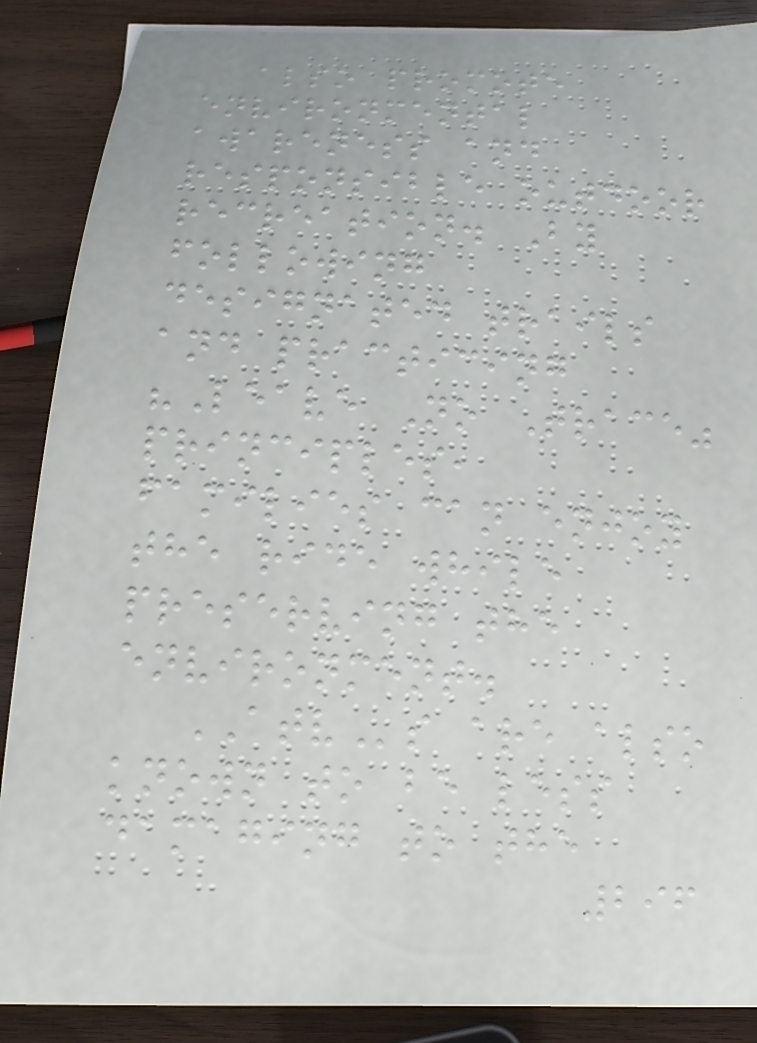also promote
environmental
awareness and
responsible outdoor
recreation. By
following
designated trails
and practicing
"Leave No Trace"
principles,
families can enjoy
the ride while
preserving the
environment.
ATVs are also
known to be less
damaging to the
296
